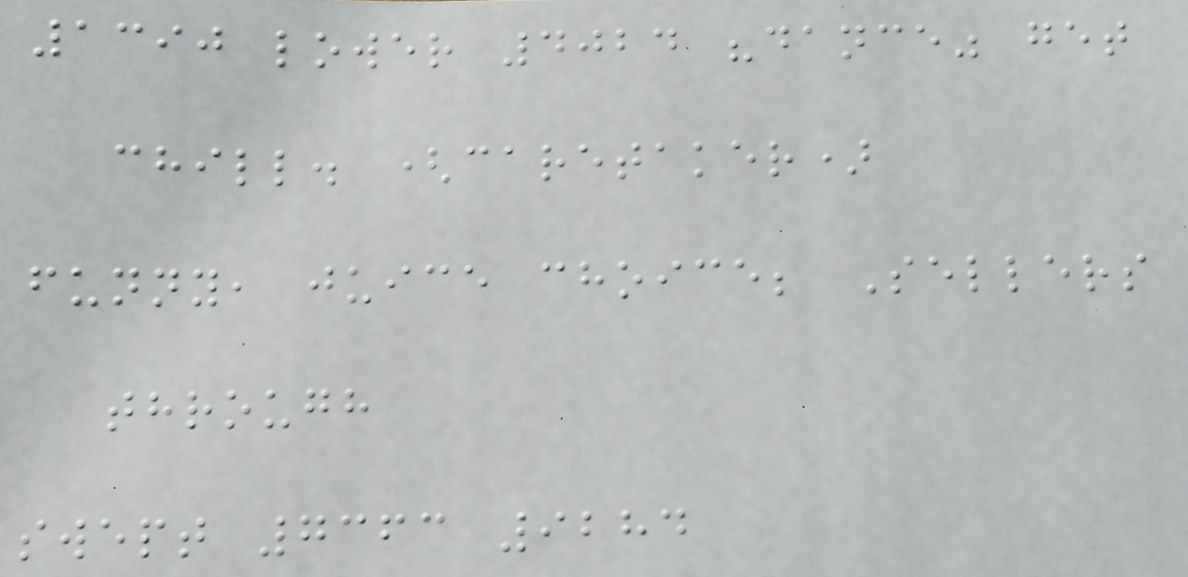1390 lower 4024 "dance" get
chill. (caretaker)
funny, juice choice; Sellers
through
swept 7363 9284
